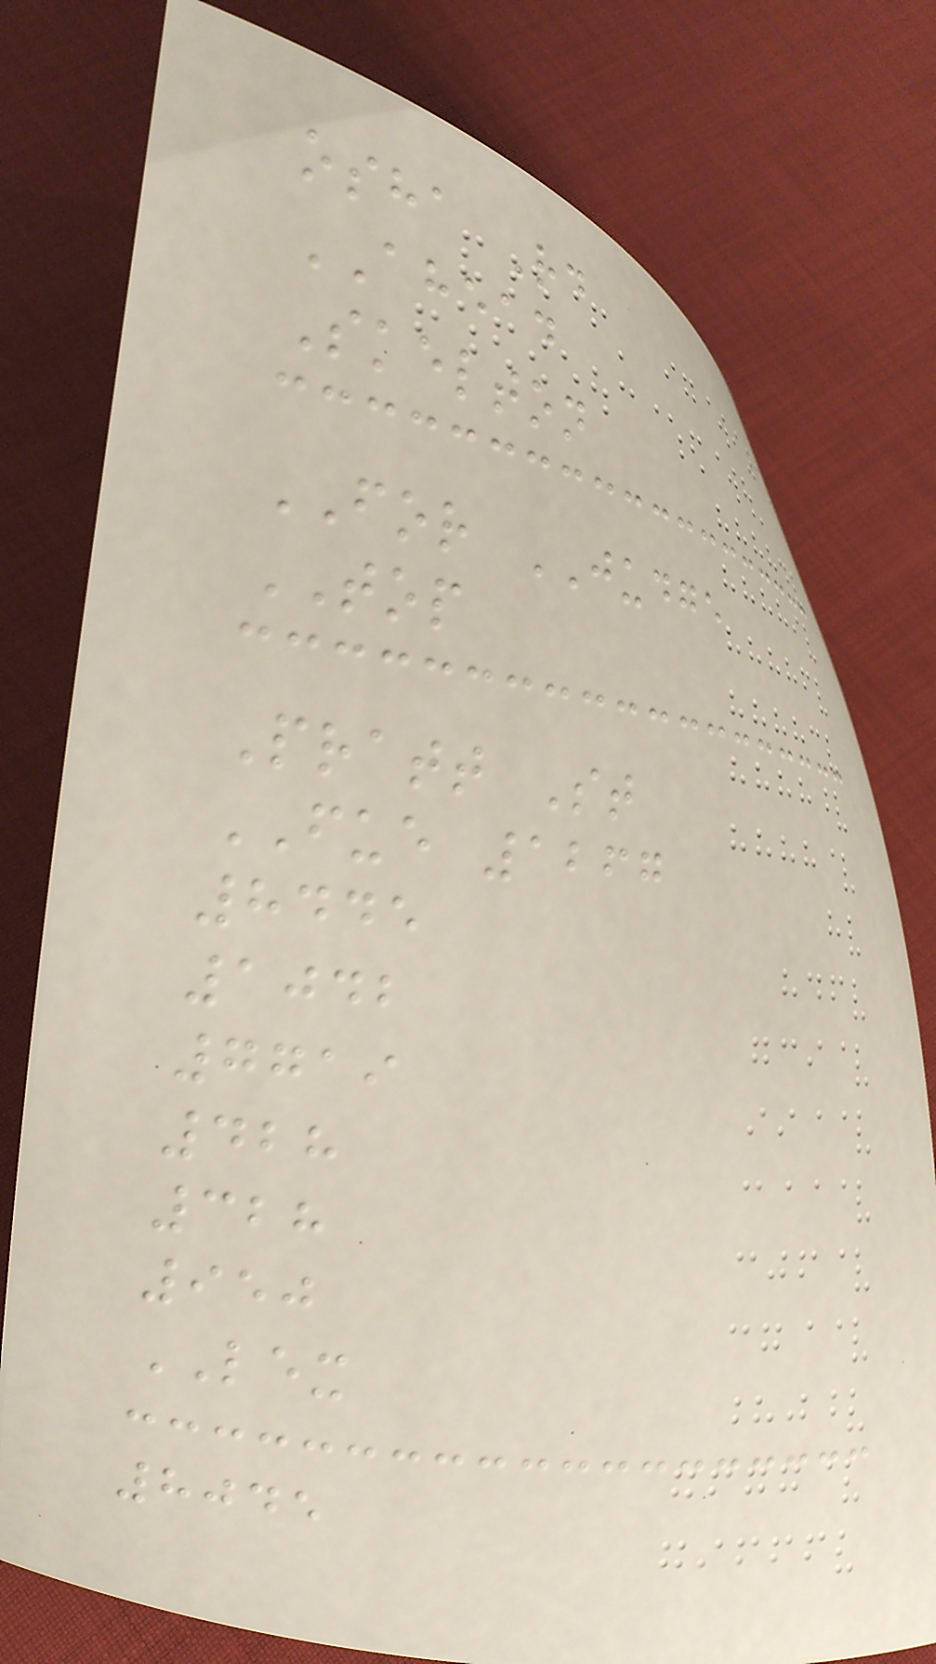osha Rd
AHEAD
Skelton
FOR JUDGE
TOP
Pratt St
FUE 1267
8445
1042
7719
428
328
950
LEX
8045
